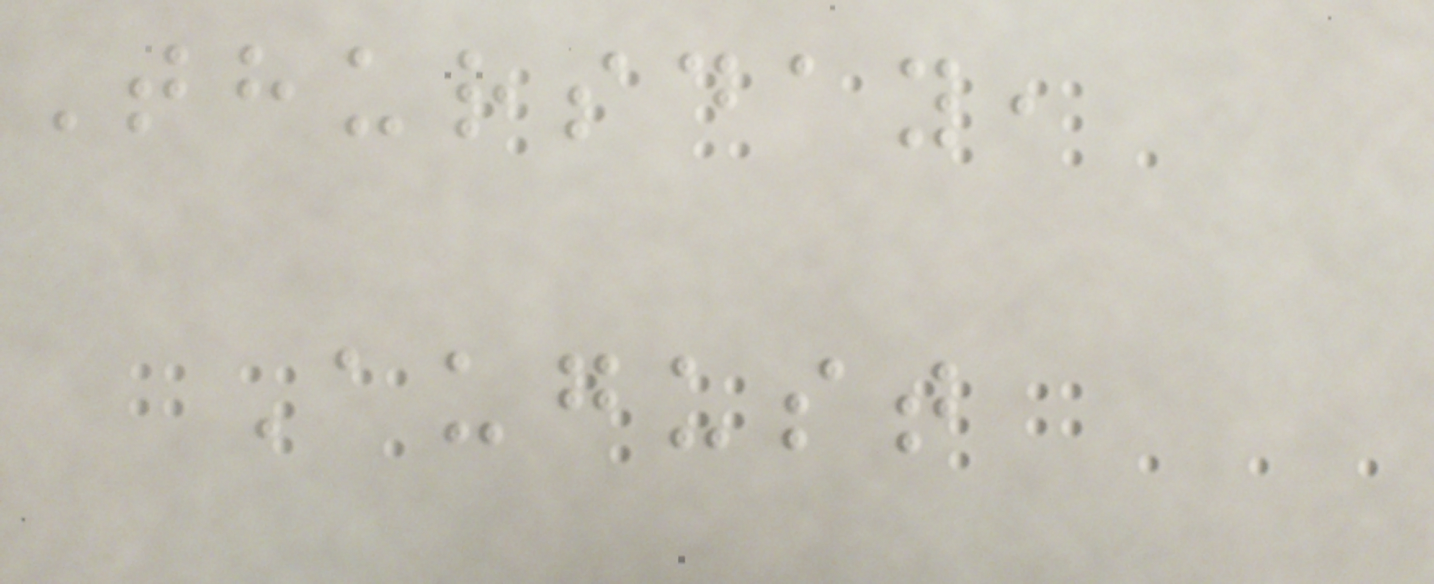Thursday,
August
